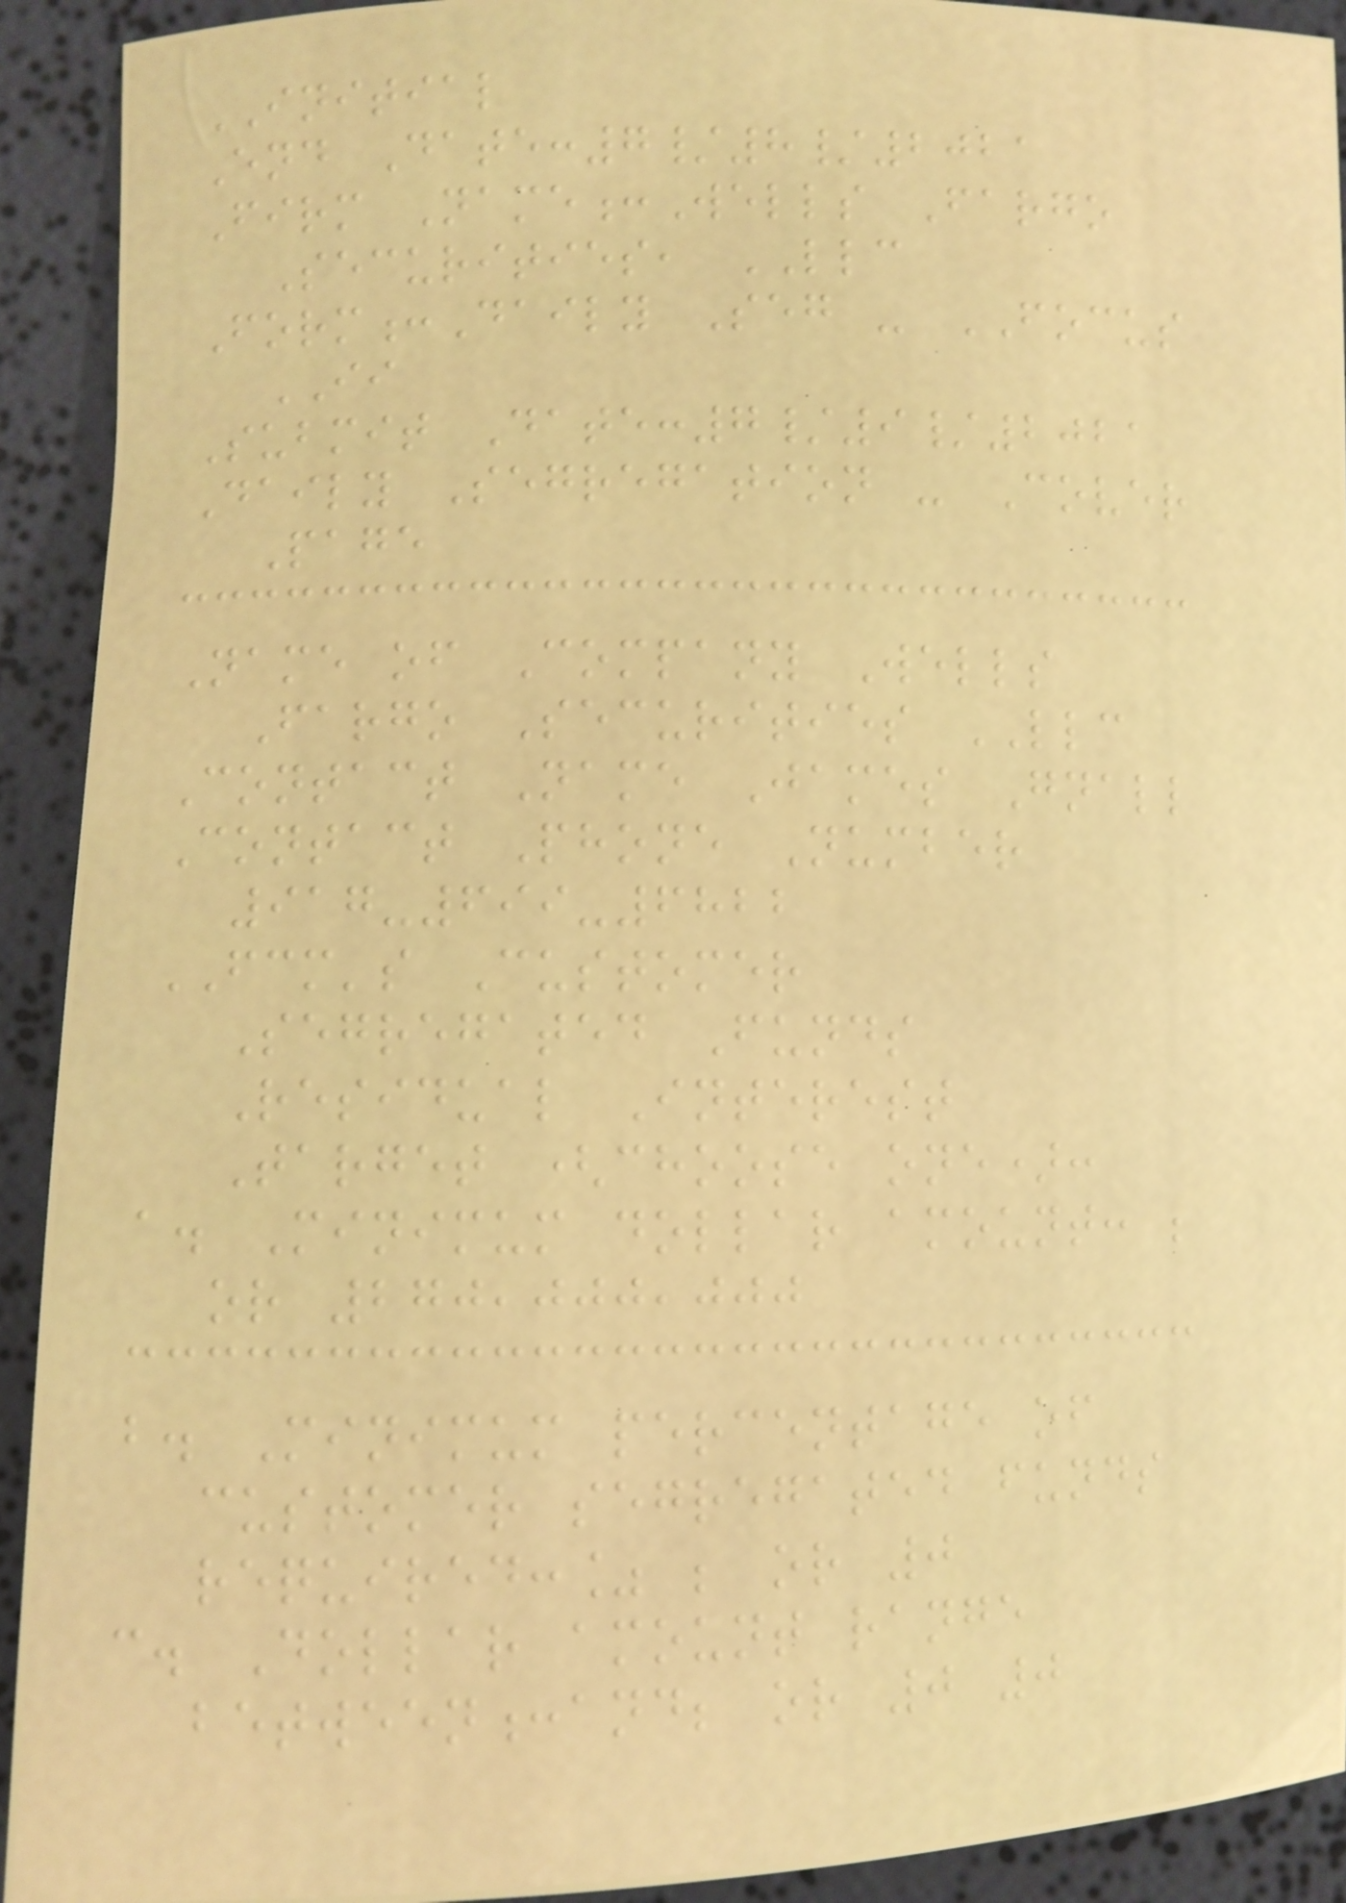INITIAL
End Date:7/8/2021
Firm Name:Wells Fargo
Securities, LLC
Form:Daily Seg - FOCUS
II
Submit Date:7/9/2021
Daily Segregation - Cover
Page
Name of Company Wells
Fargo Securities LLC
Contact Name James Gnall
Contact Phone Number
917-699-6822
FCM's Customer
Segregated Funds
Residual Interest
Target (choose one):
a. Minimum dollar amount: ;
or 270,000,000
b. Minimum percentage of
customer segregated funds
required:% ; or 0
c. Dollar amount range
between:and; or 0 0
